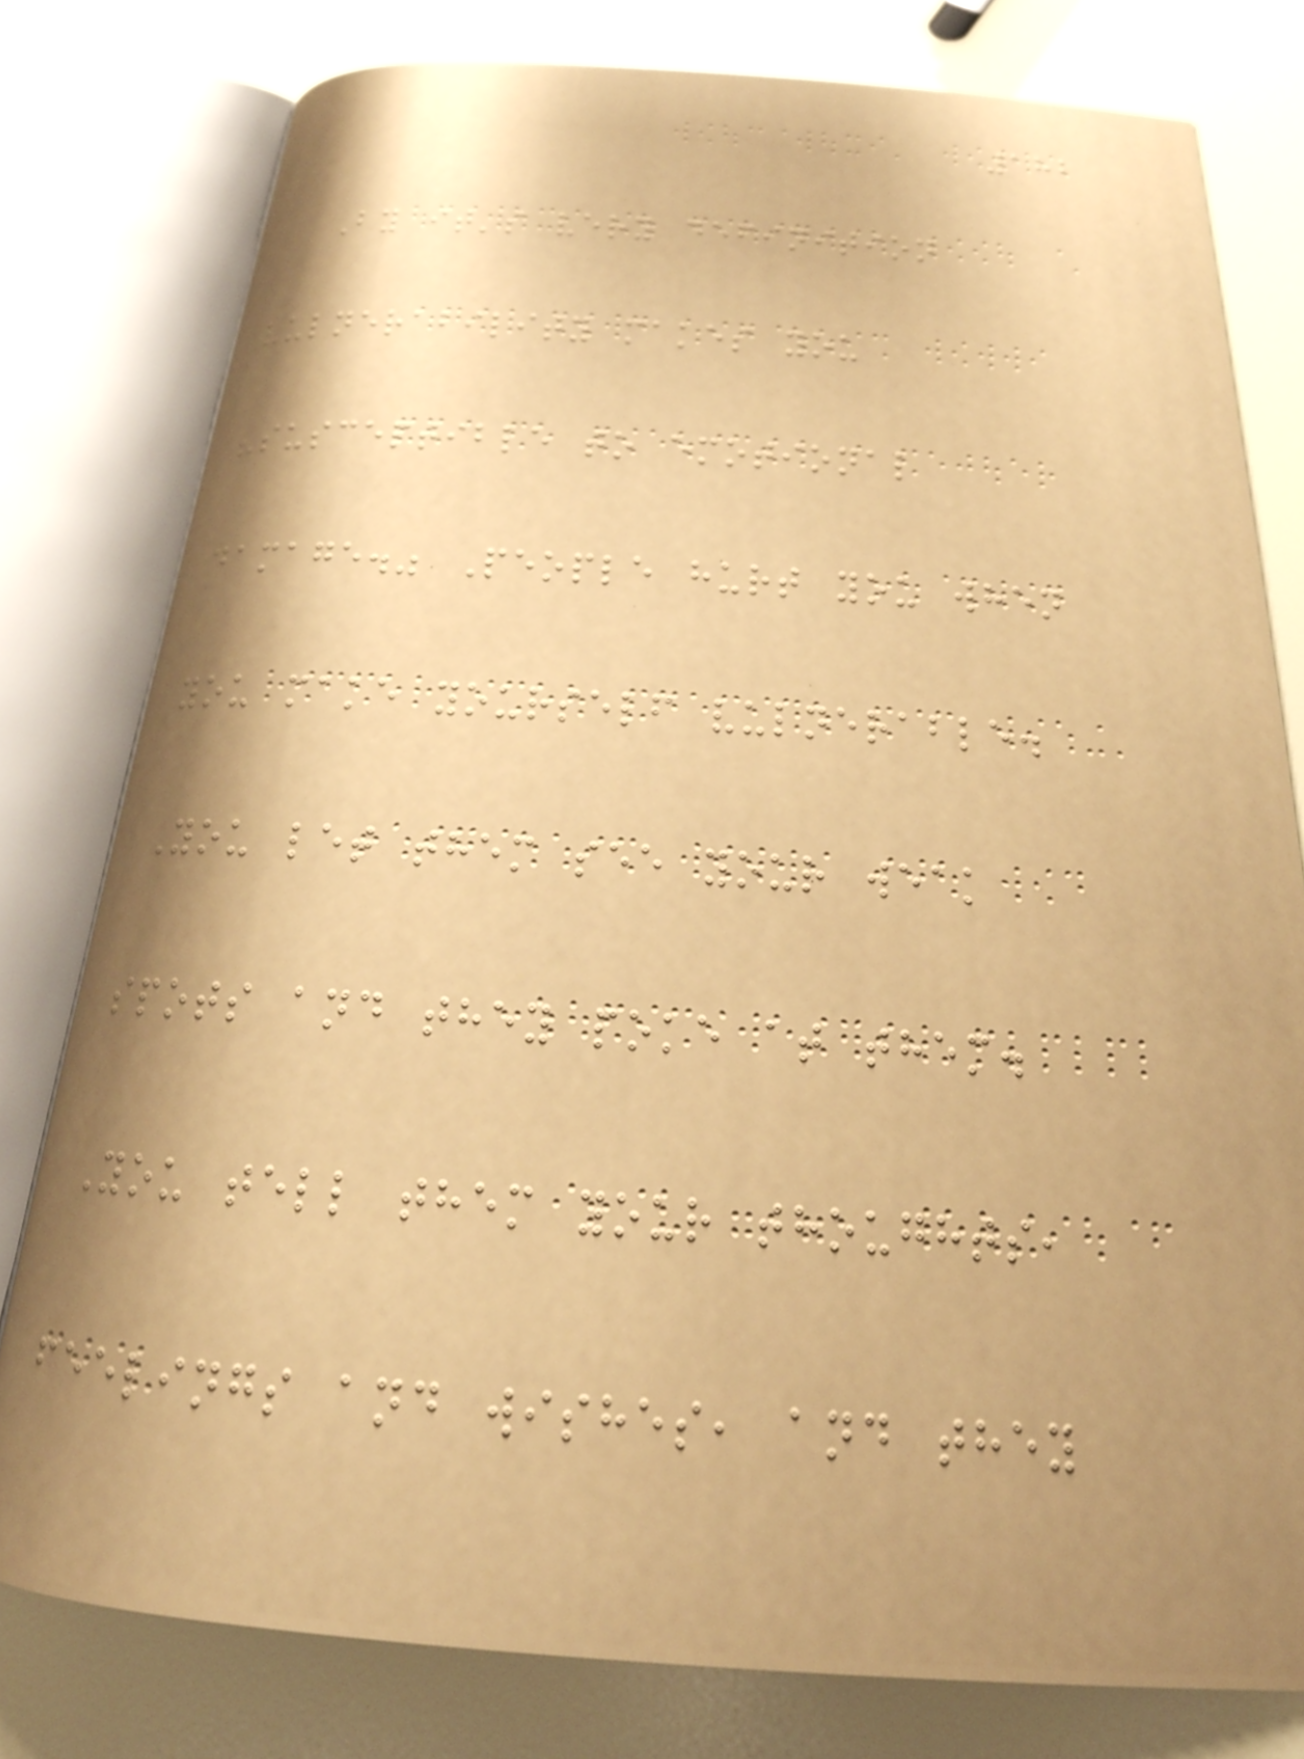182
By it's very definition
vulnerability makes you
"susceptible to emotional
damage." People hurt you when
you make yourself vulnerable.
You let them see your weak
spots and they poke at them.
You tell them your thoughts,
feelings and wishes, and they
